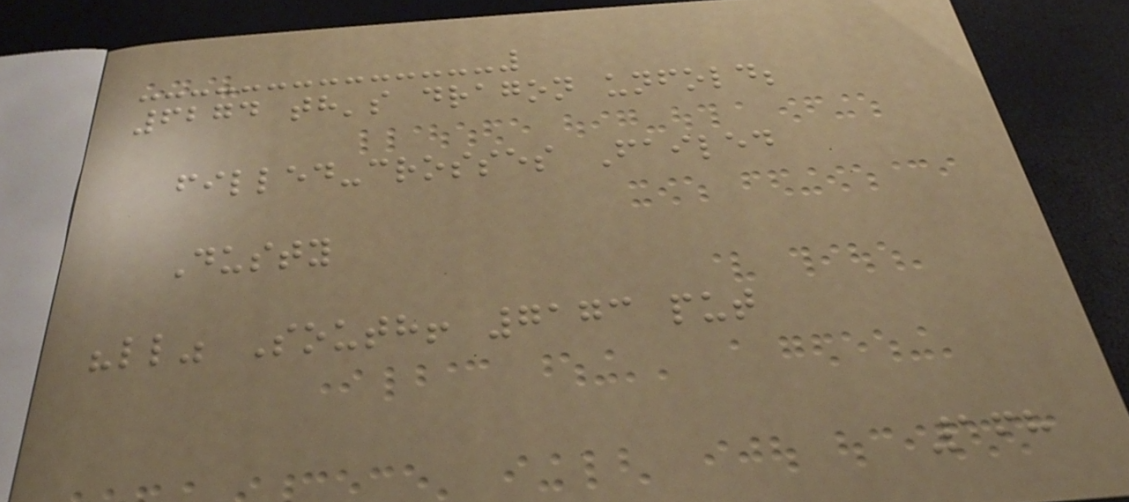6274 th's dragon unfold;
filled-crosses Failed
Dusty
"ll" South! 7173 put
168
